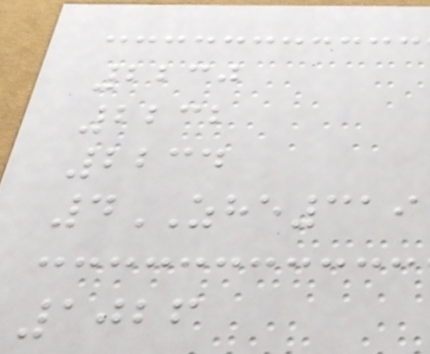2230
2232
2234
4ZHE319
1026
